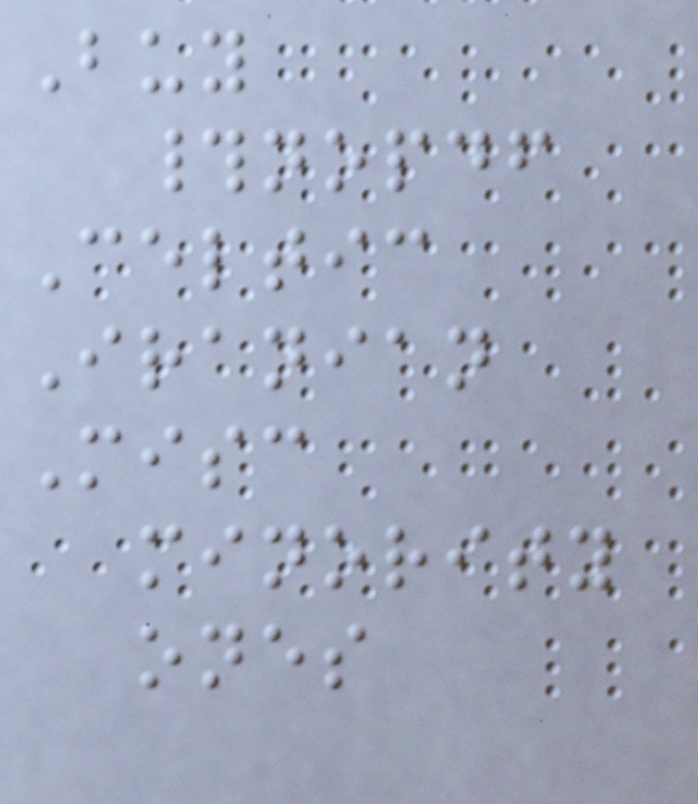Buy
#nopdf
Celtic
Iranian
Misc
minority
ones
